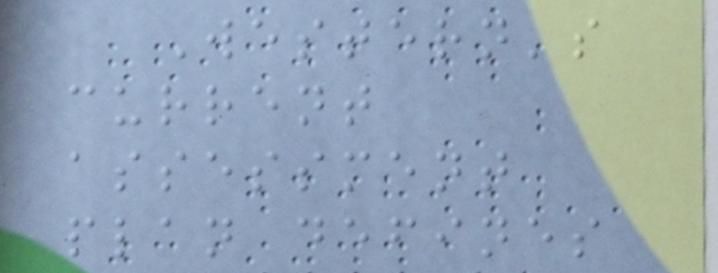Western's
current
assessment
plan defines
